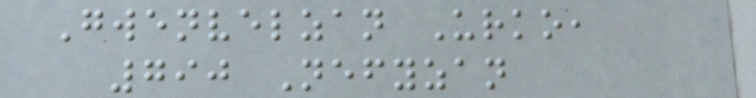Gwenvelzan Urko,
790 Nefyzan
